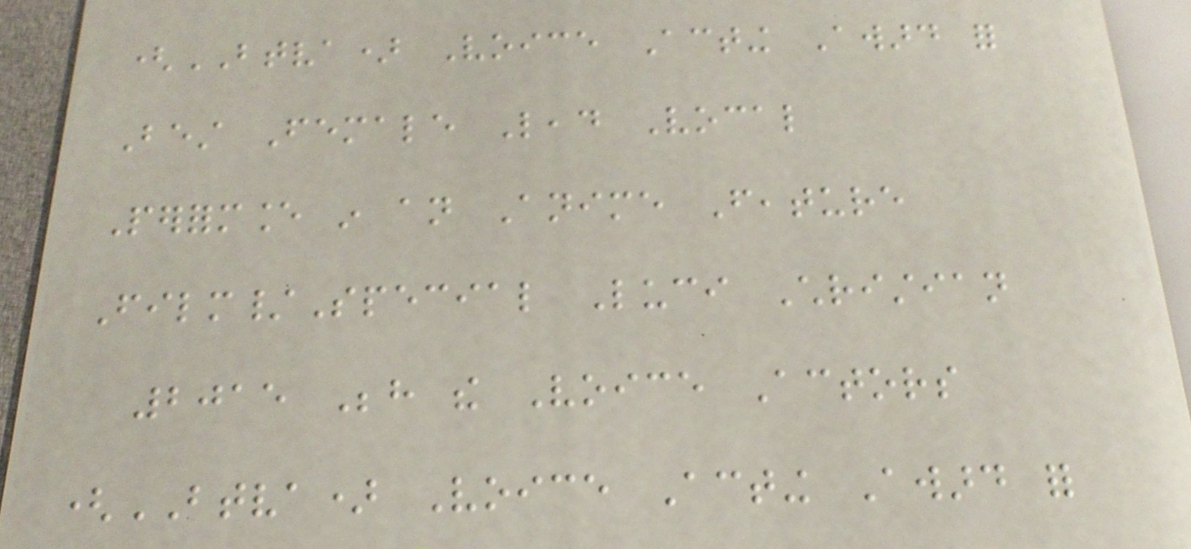(BTVA) Voice Acting Award for
Best Female Lead Vocal
Performance in an Anime Feature
Film/Special Luci Christian
2015 Behind the Voice Actors
(BTVA) Voice Acting Award for
